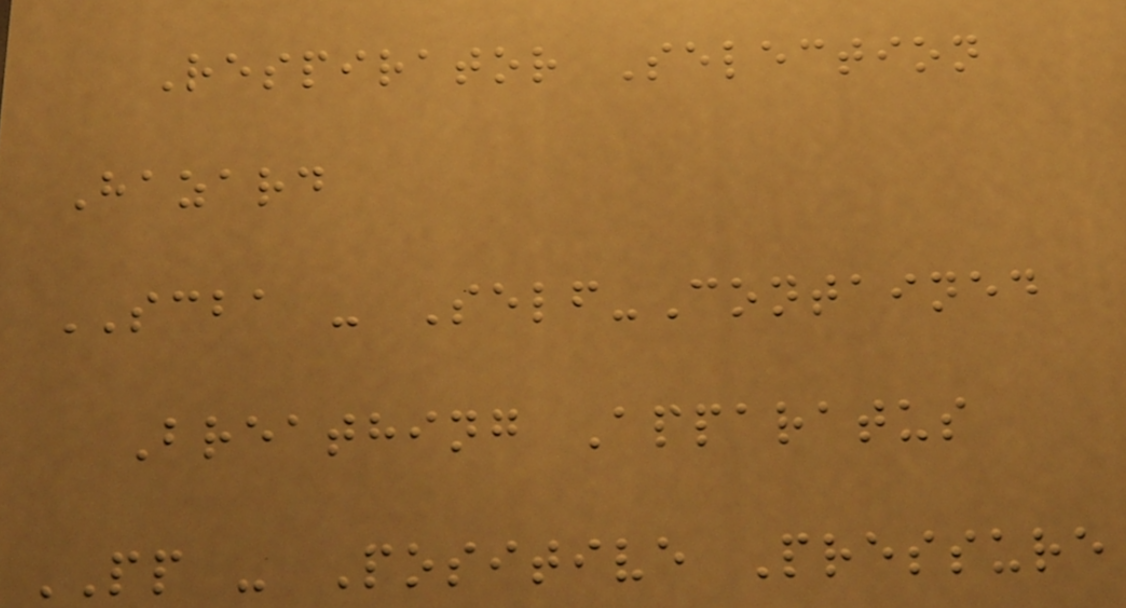Respirator Selection
Hazard
SCBA - Self-Contained
Breathing Apparatus
PP - Positive Pressure
